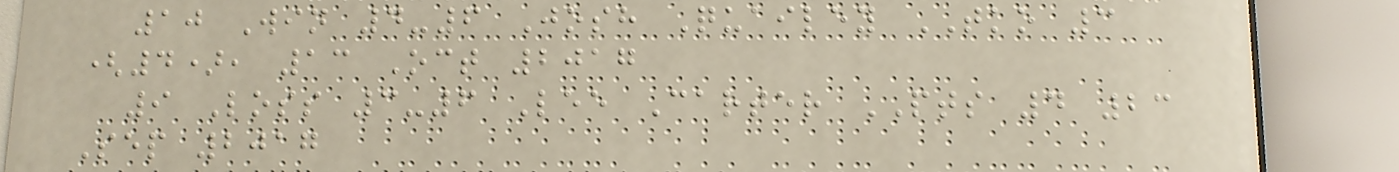10 Win 4-6 Josh Quailey TKO 3
(4), 13 Oct 2017
9 Loss 3-6 Lee Carter PTS 4 23
Sep 2017
